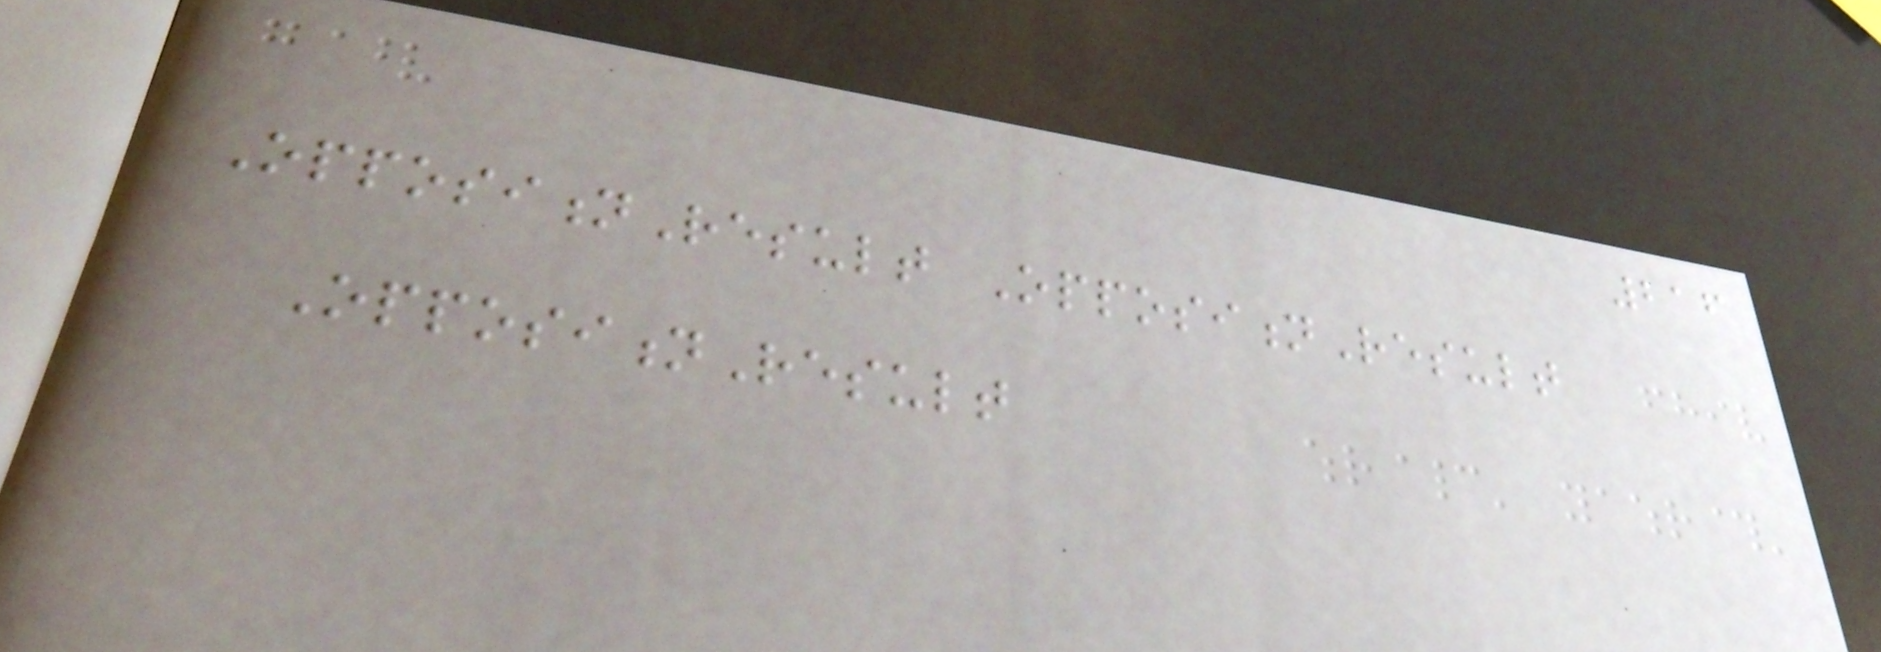216
OppositionResult OppositionResult
OppositionResult
